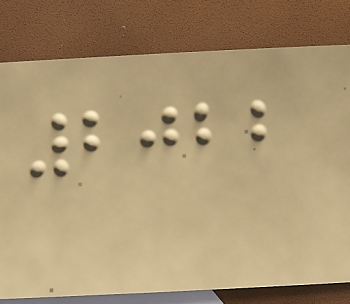2022
